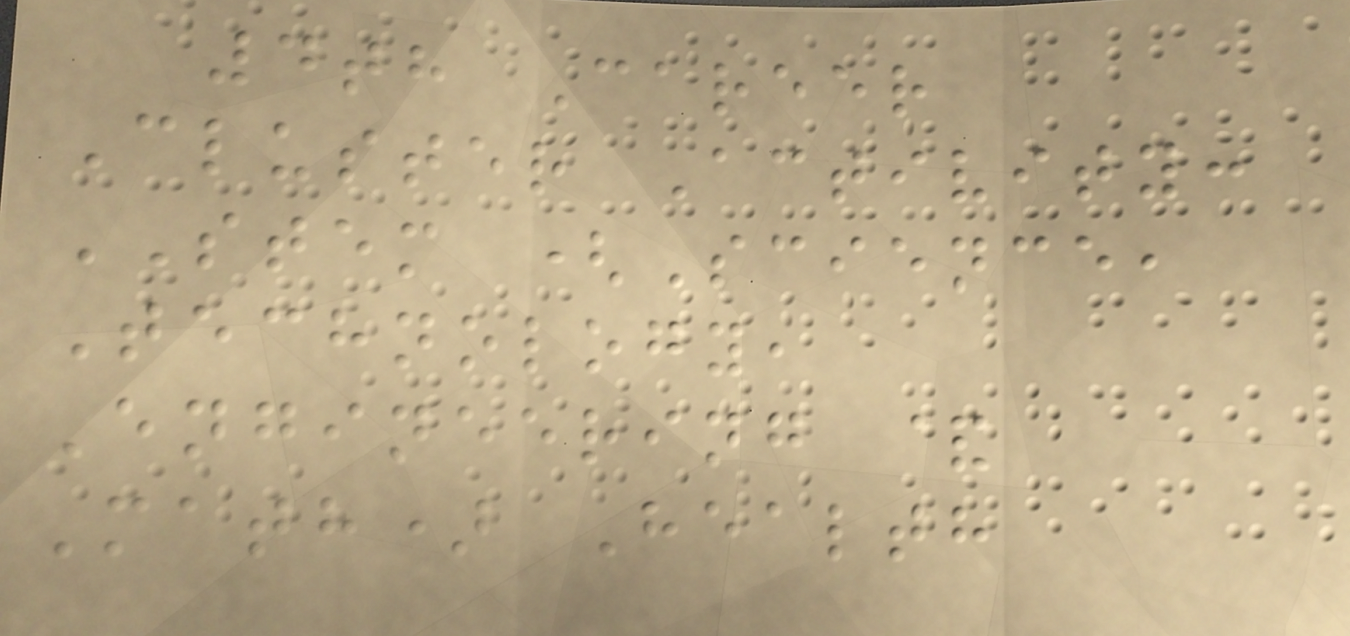4th Career
Cluster Activity:
STEM (Science,
Technology,
Engineering &
Math) Health
